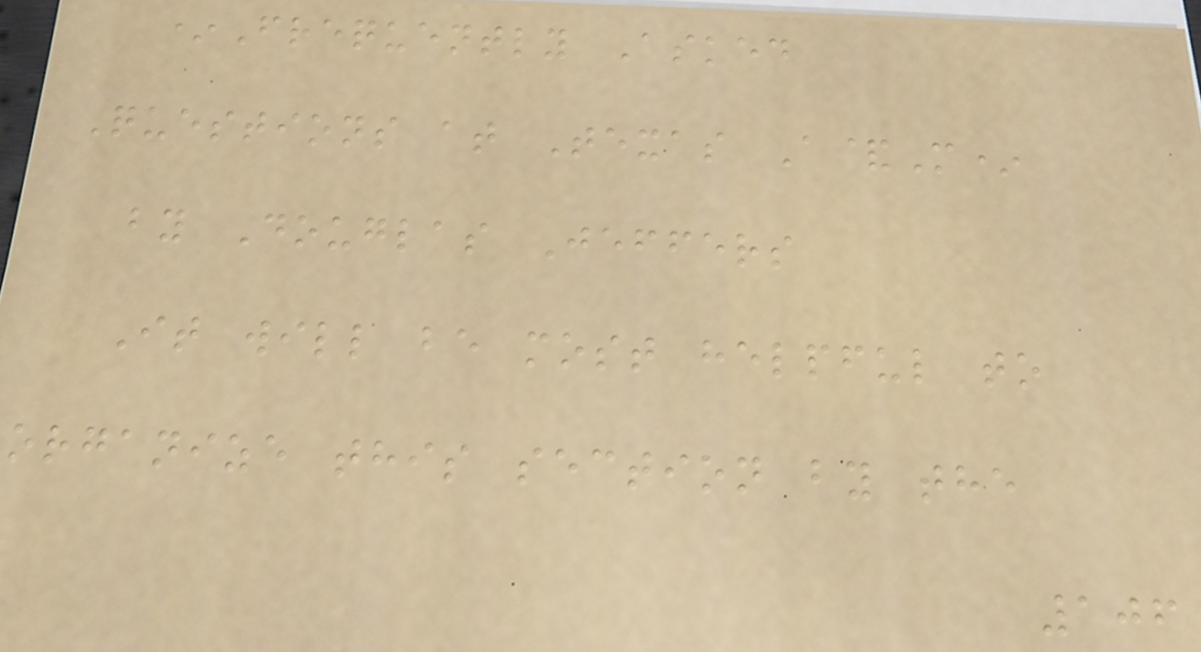*Frequently Asked
Questions at Texas A&M*
by Douglas Jeffers
It will be most helpful to
organize this section by the
106
